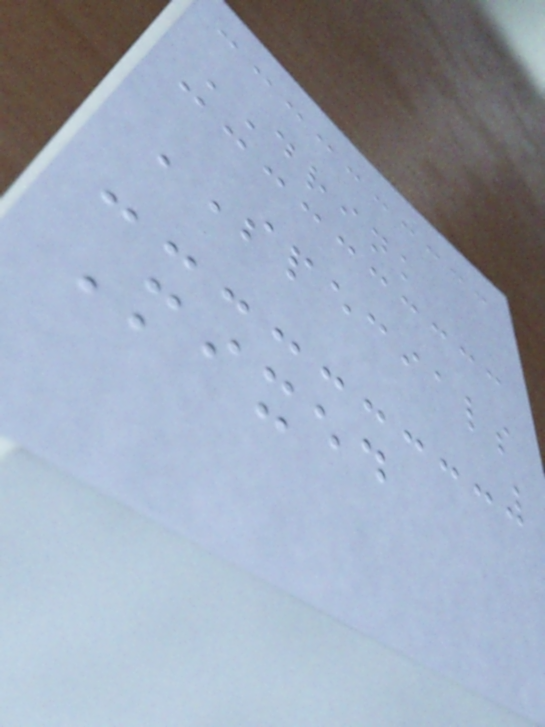DRINK
SPECIALS
Mixed
